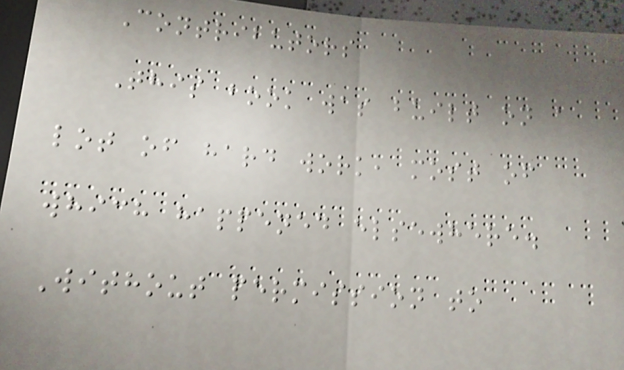Contributors
This book was built on a
lot of hard work, most of
which happened elsewhere.
Without permission to
